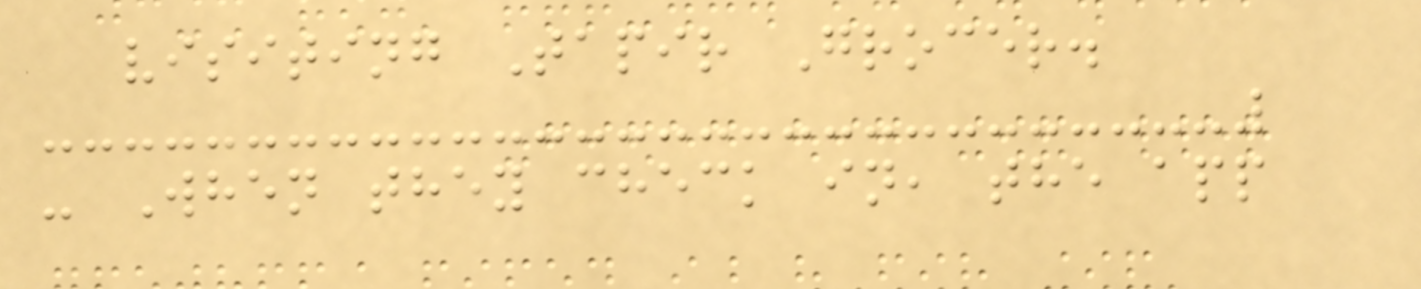visiting Tapir Grocer.
- When they check in, the app
